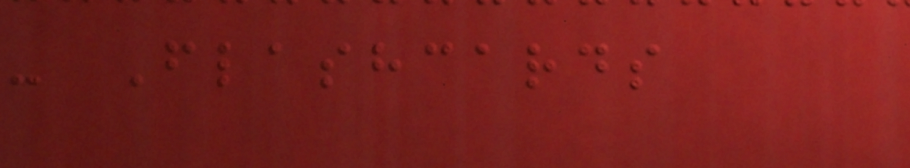- Flashcards
